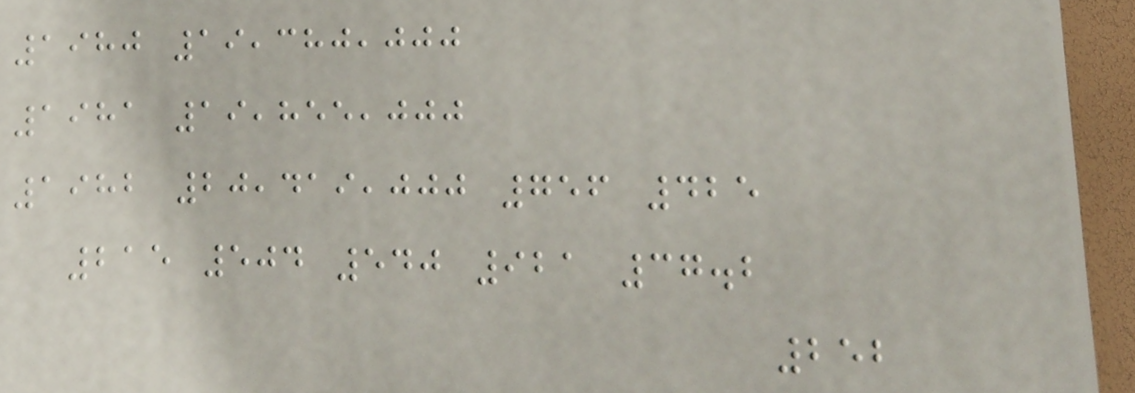1980 19,380,000
1981 19,855,000
1982 20,419,000 756 425
215 504 540 921 37.2
252
